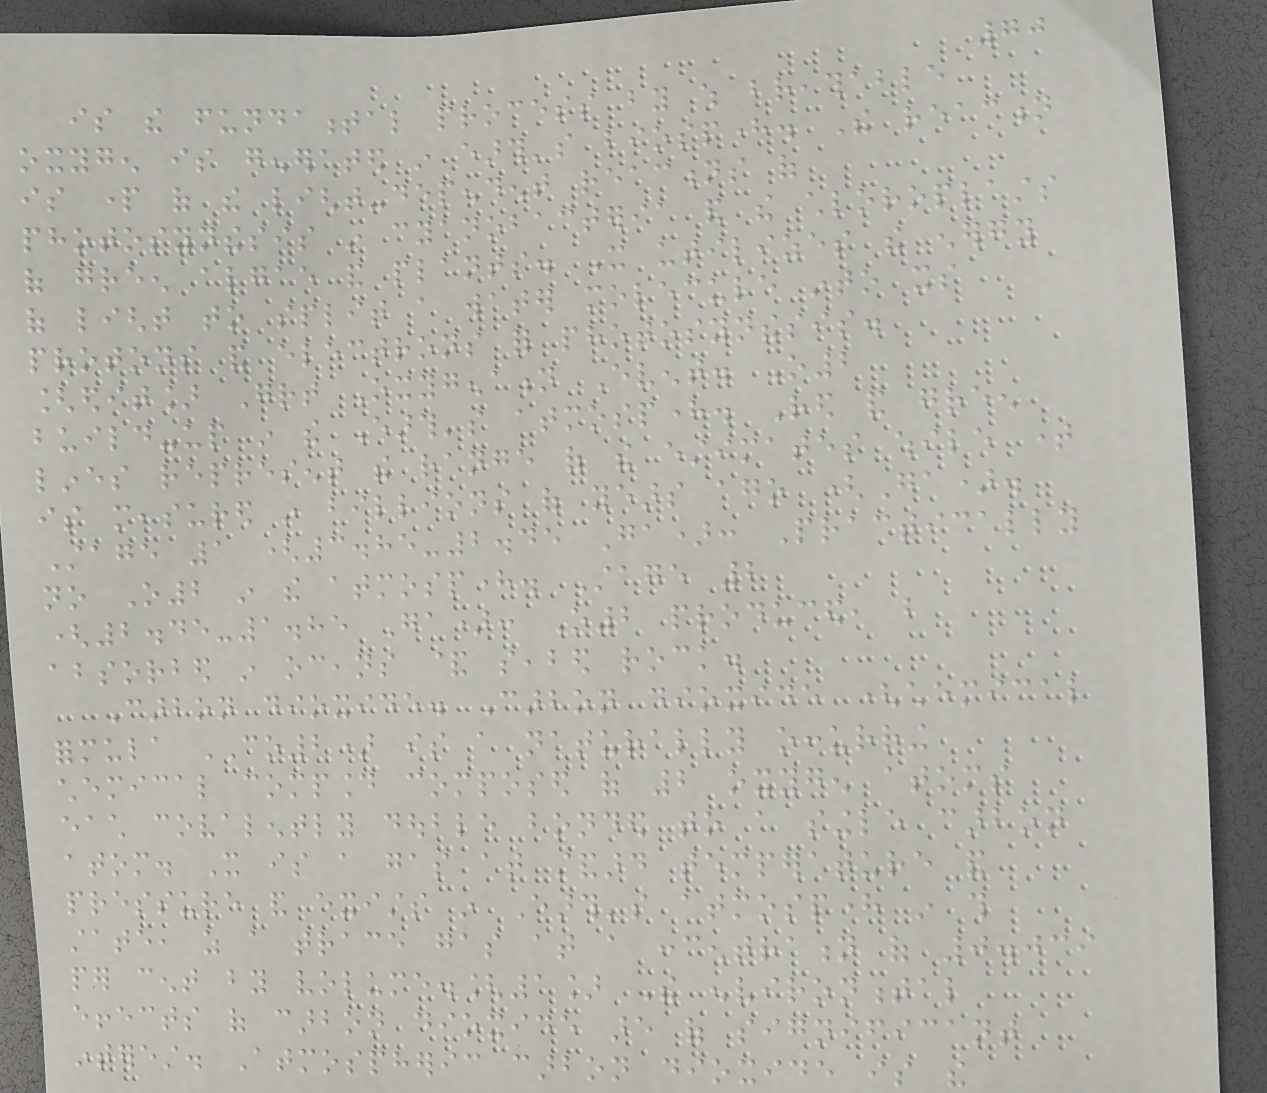70
is the fundamental process by which breathable
oxygen is generated in earth's biosphere. The reaction
is part of the light-dependent reactions of
photosynthesis in cyanobacteria and the chloroplasts
of green algae and plants. It utilizes the energy
of light to split a water molecule into its
protons and electrons for photosynthesis.
[edit] Great Oxygenation Event. O2
build-up in the Earth's atmosphere. Red and green
lines represent the range of the estimates while time
is measured in billions of years ago (Ga).
Stage 1 (3.85-2.45 Ga): Practically
no O2 in the atmosphere. Stage 2
(2.45-1.85 Ga): O2 produced, but
absorbed in oceans & seabed rock.
Carbon dioxide. Carbon dioxide (chemical
formula CO2) is a naturally occurring
chemical compound composed of 2 oxygen atoms
each covalently double bonded to a single carbon
atom. It is a gas at standard temperature and
pressure and exists in Earth's atmosphere in this
state, as a trace gas at a concentration of 0.039
per cent by volume.[1] The environmental
effects of carbon dioxide are of significant
interest. Atmospheric carbon dioxide is the
